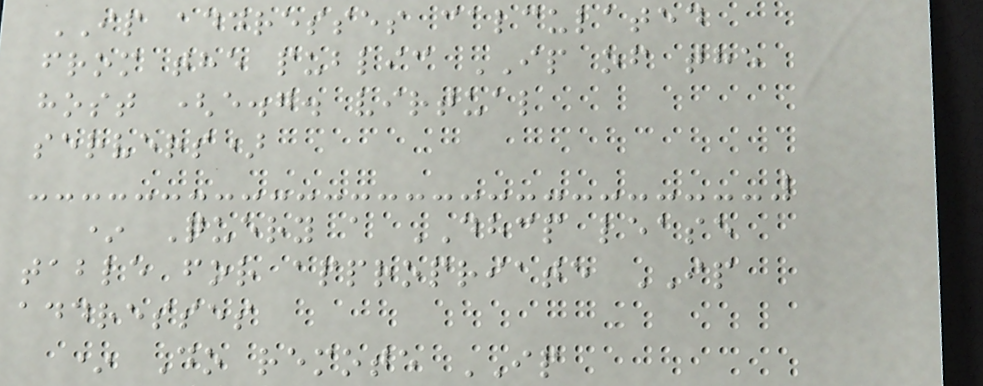IP addresses calculated
from the public IP of the
host (e.g. virtual
servers)
* Query a DHCP lease
table for appropriate IP
addresses
* Do remote IP
